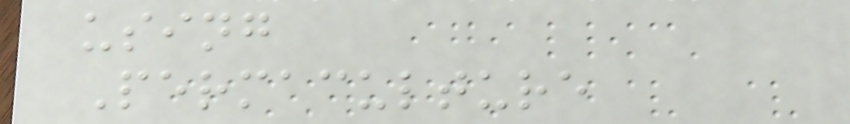using
Permaculture
